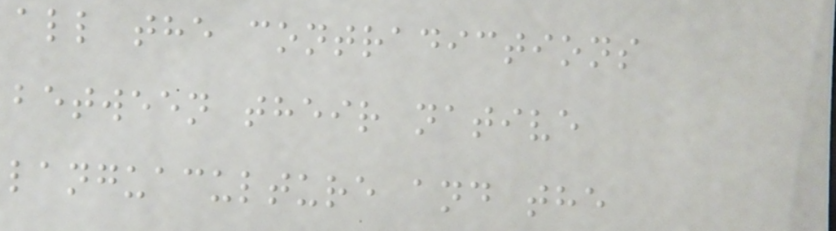all the contradictions
between their native
languaculture and the
